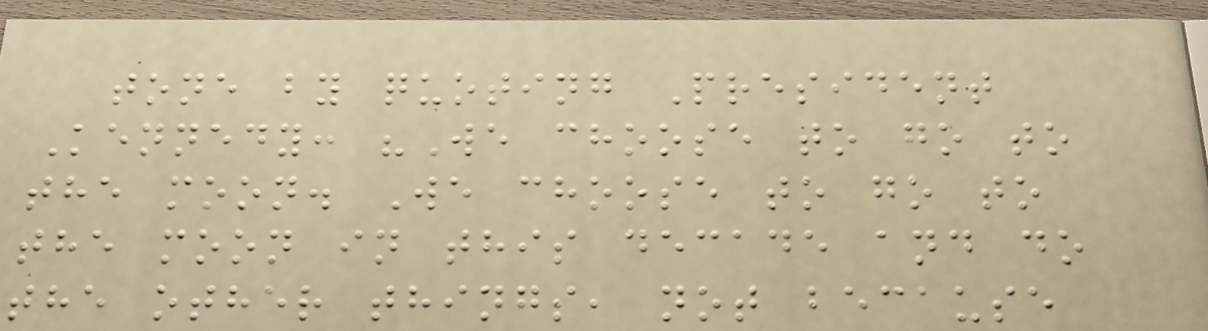tone by quoting President
Kennedy: "We choose to go to
the moon. We choose to go to
the moon in this decade and do
the other things, not because
